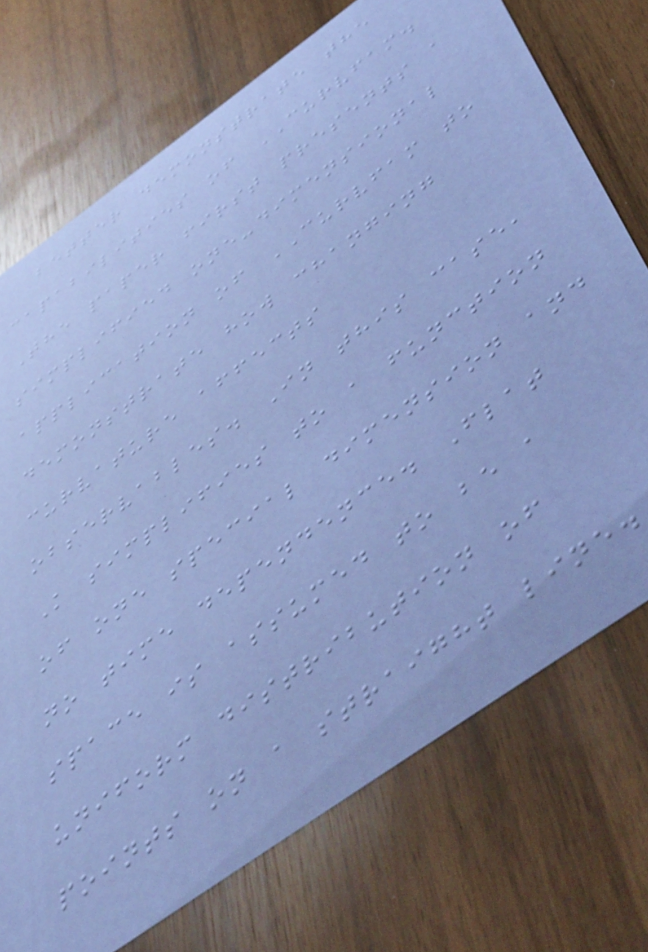better demonstrate the
capabilities of CURVFAM.
The paper first presents a
simplified one-dimensional
application of CURVFAM to
demonstrate how changing
curvature affects
observables. In this case,
K simplifies to a function
of one special dimension and
no time dependence. Flat
space is assumed to be a
uniform distribution of
points on a straight line.
